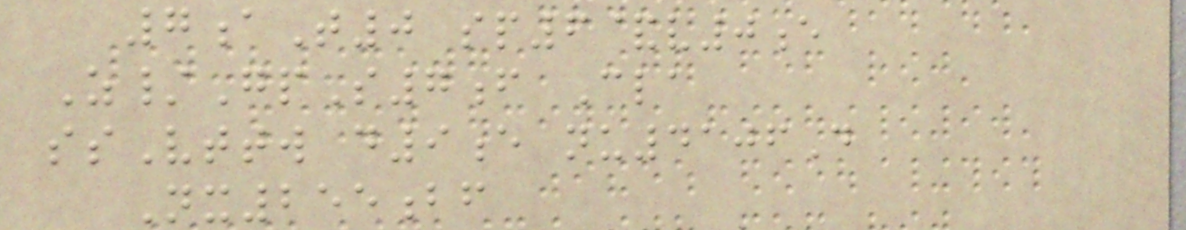7aT0 sp6&v0e
Z/GpS7f Cla
ssVttw d9e nu4106D
Nx255bf
